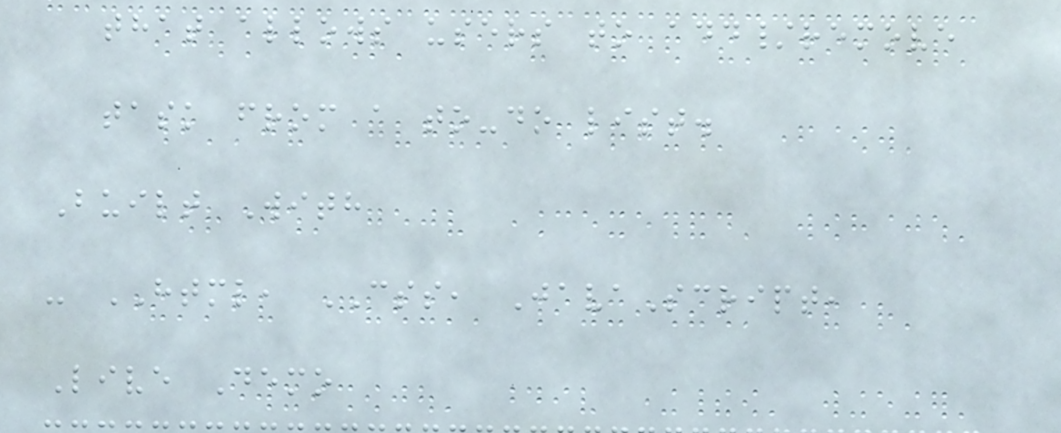that allows users to add/remove
task from a to-do list.
Built With
- HTML, CSS, JavaScript,
Live Demo
